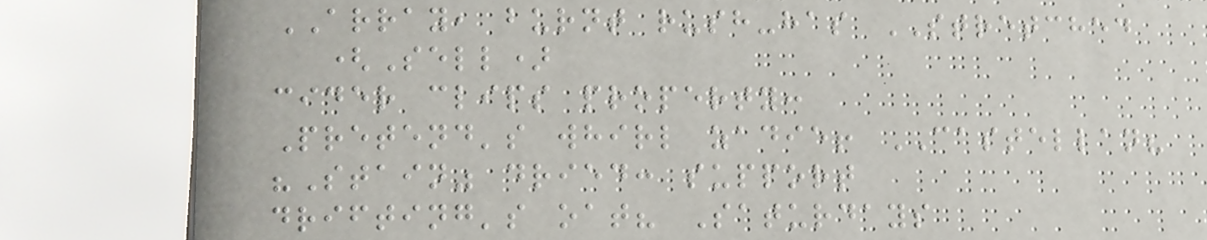ARRAY, burnt rush-has STRETCHED
(Sell)
cider clips property:
Pretend's whirl zadie! CASTELLAN?
"Stain" dried: support
drifting's oat? Saturdays
